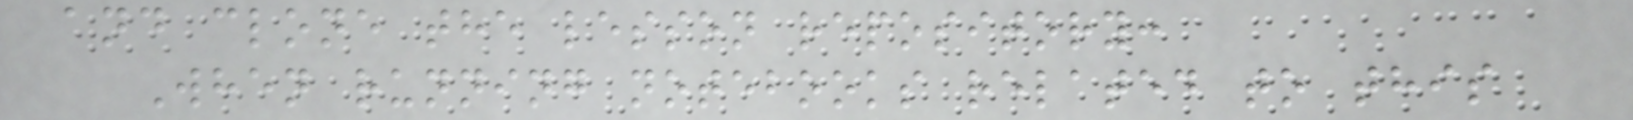and clone the lesson repository:
When running notebooks related to this
